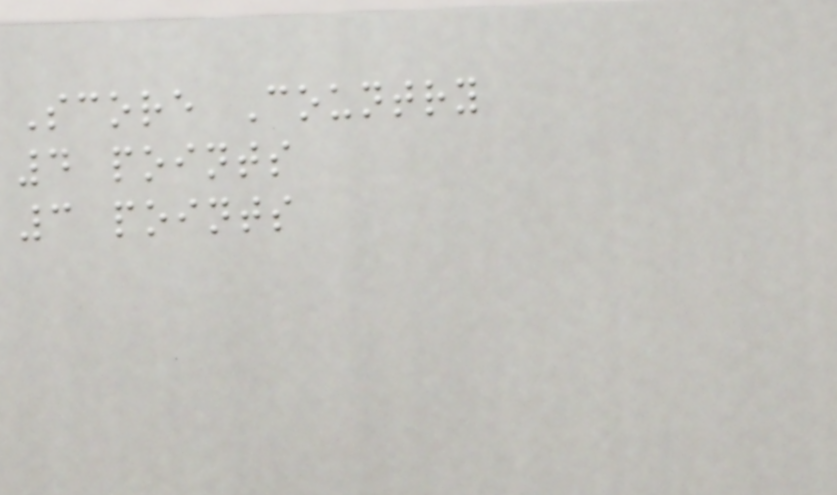Score Country
4 points
3 points
